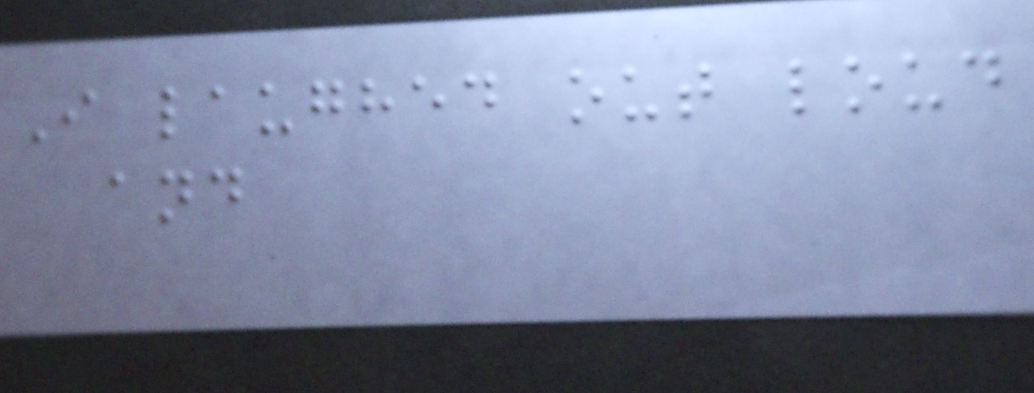I laughed out loud
and
